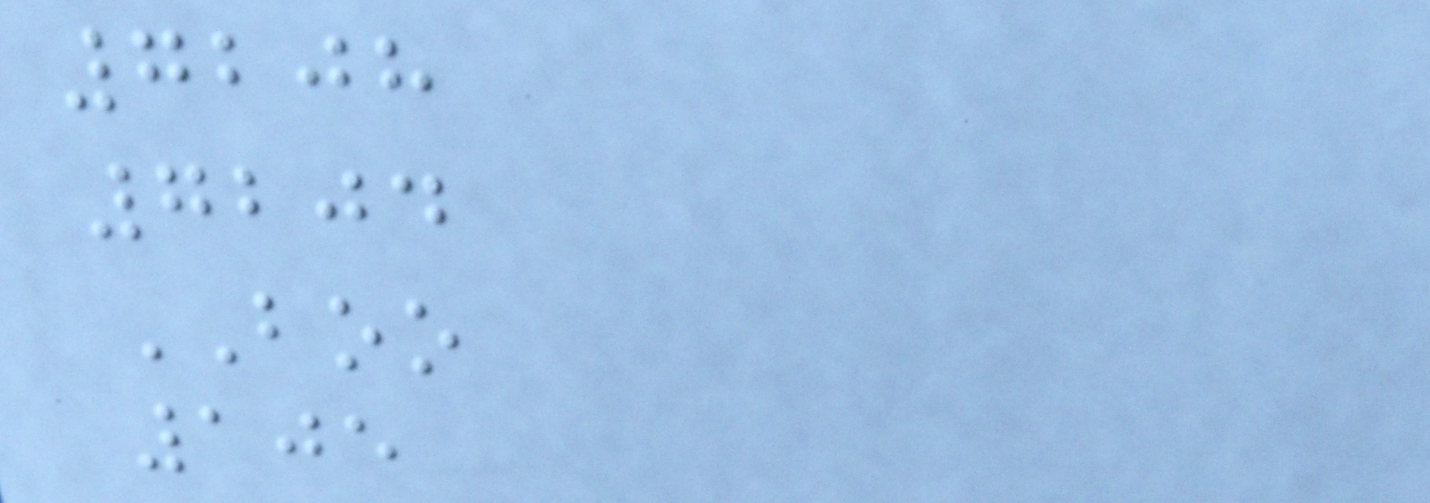7208
7204
BOO
105
